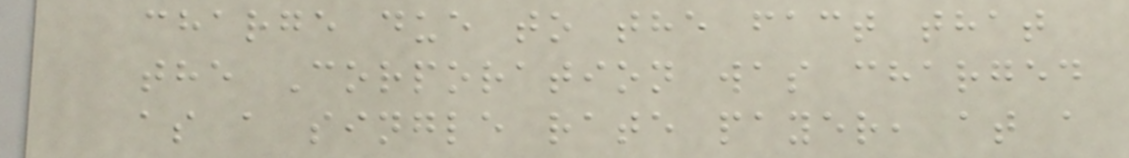charge due to the fact that
the Corporation was charged
as a single rate payer, at a
